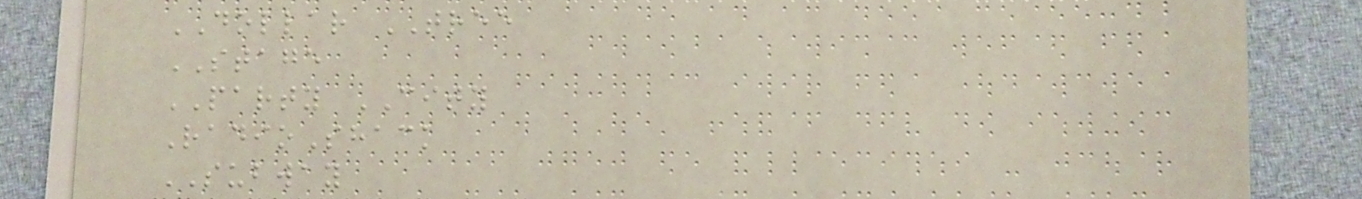DOLLAR TREE
STAGE
PARTY CITY
RadioShack
SUBWAY
